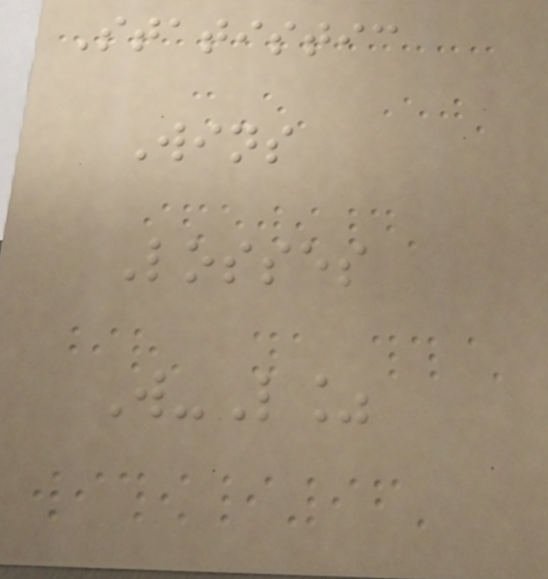Statistic
Wins
Losses
W-L%
